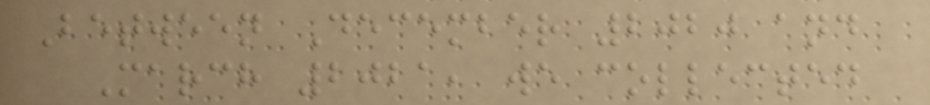Between December 2020 and
March 2021, we collected
